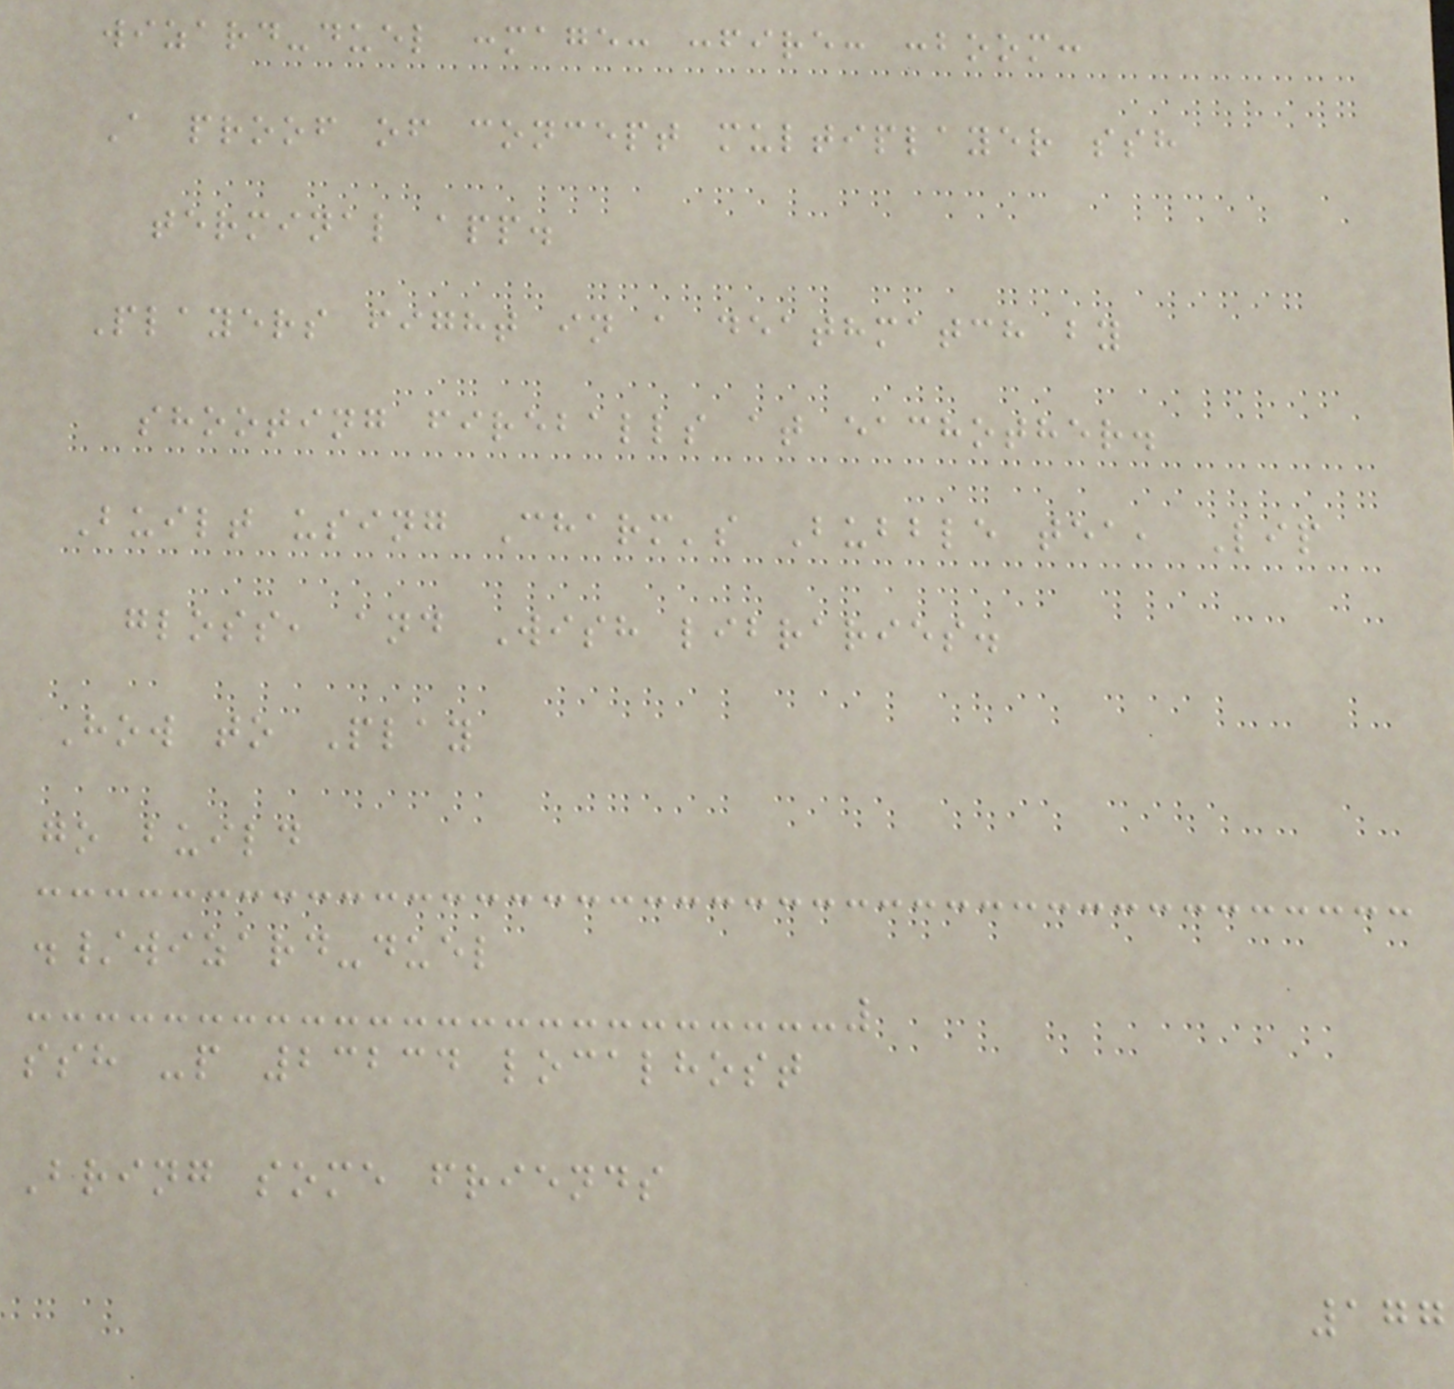wizard-duel :mage: :fire: :boom:
A proof of concept multiplayer ssh
terminal app.
Players fight in a deathmatch by
shooting fireballs at eachother.
Built using Charm's Bubble tea, Lip
gloss, and Wish libraries.
How to Play
go build
./wizard-duel
ssh -p 23234 localhost
Bring some friends
177
